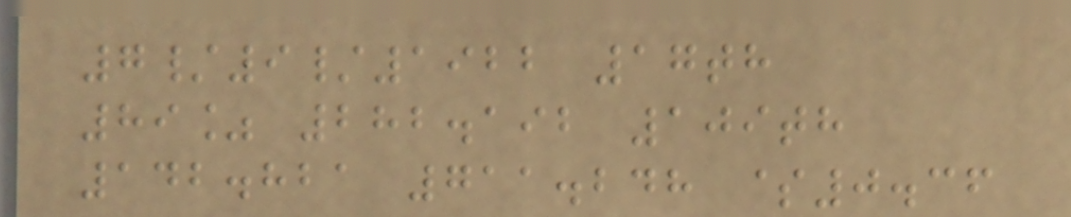7/9/1922 17th
89% 282.192 109th
142.821 711.248 $0.36
